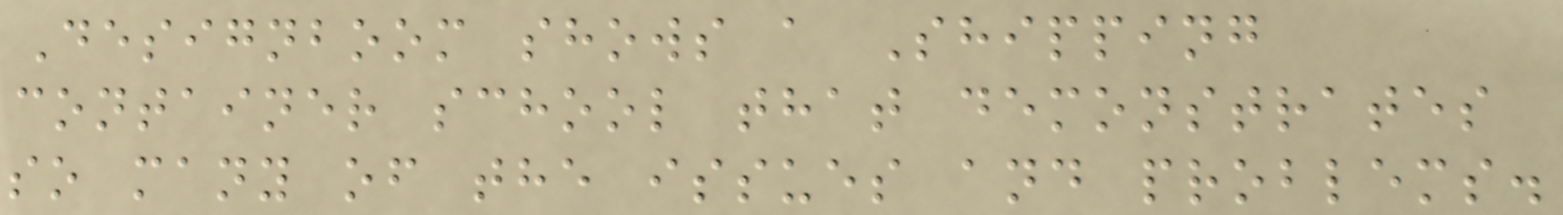Designboom shows a Shipping
container school that demonstrates
so many of the issues and problems.
